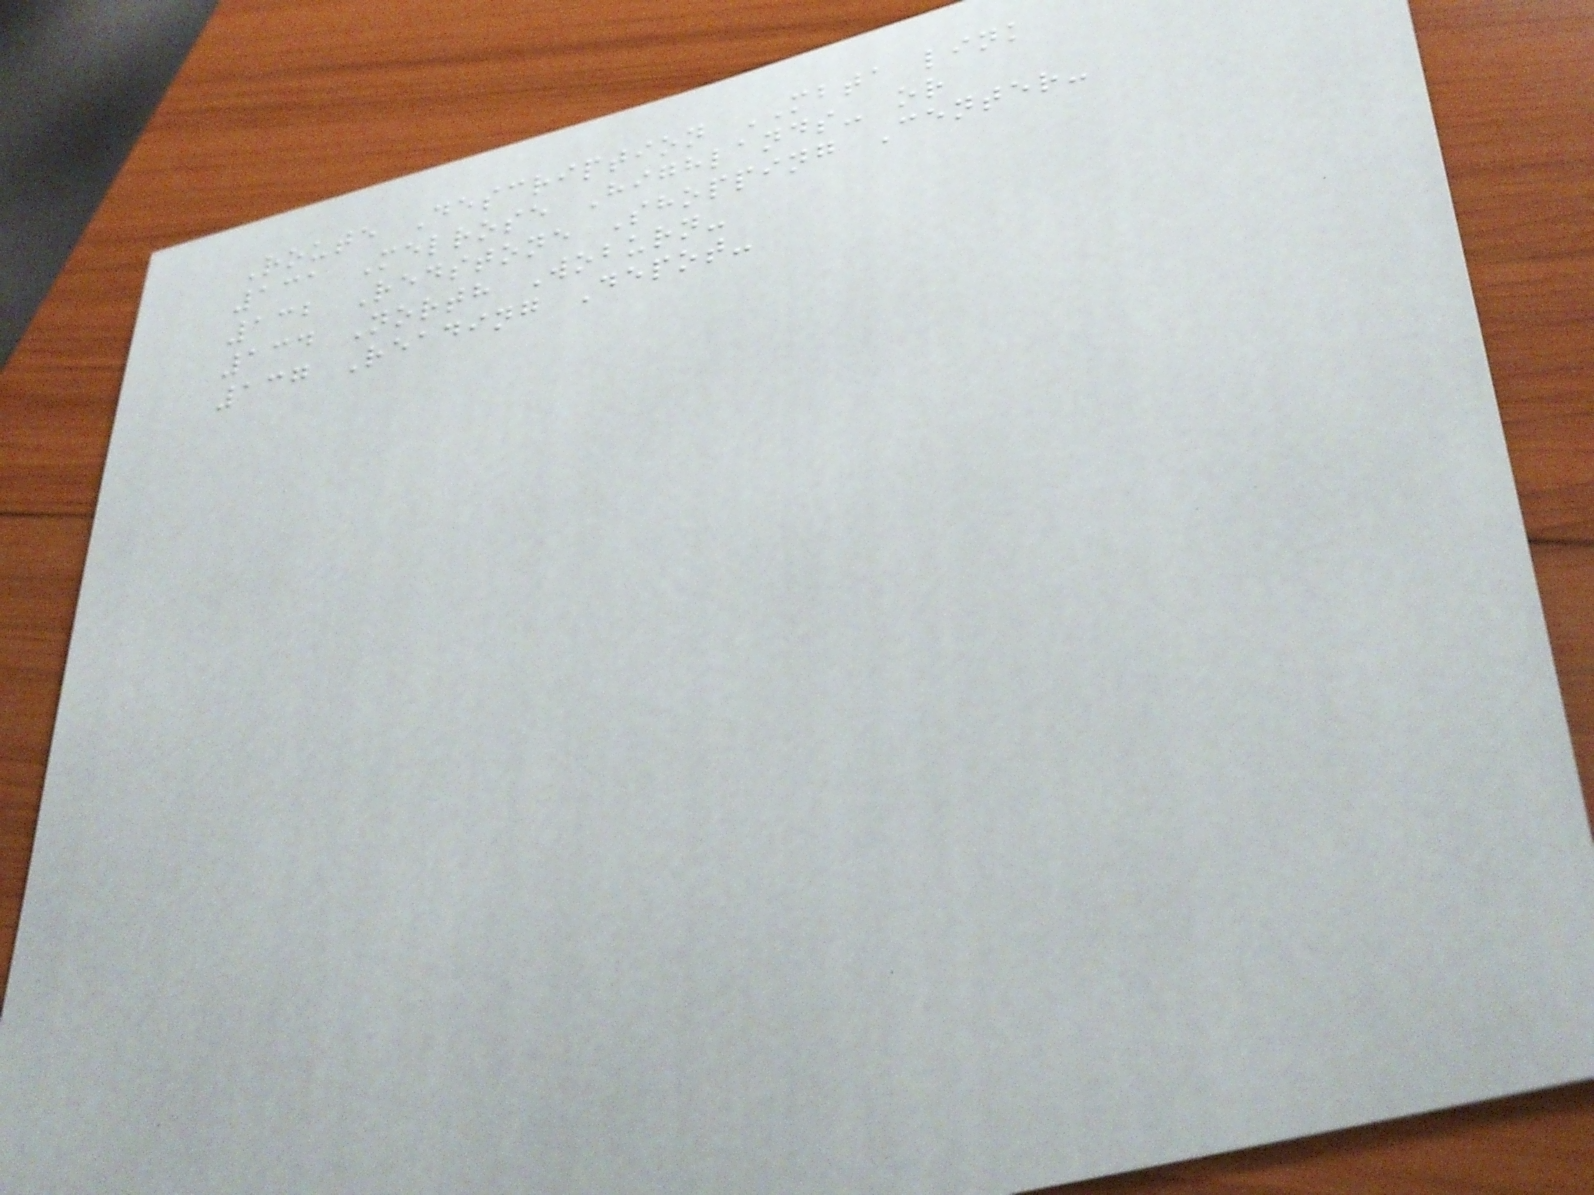Route Description MBTA link
131 Melrose Highlands- or
132 Redstone Shopping Center-
134 North Woburn-
137 Reading Depot-
